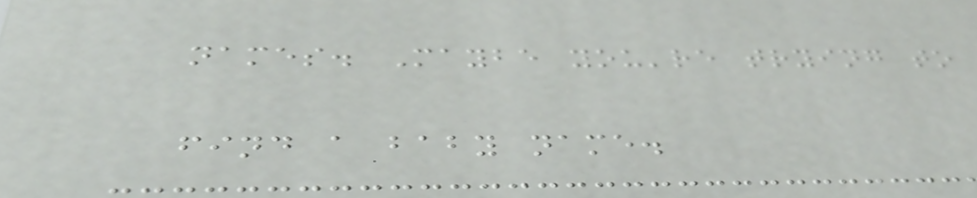names. Maybe you're trying to
find a baby name.
